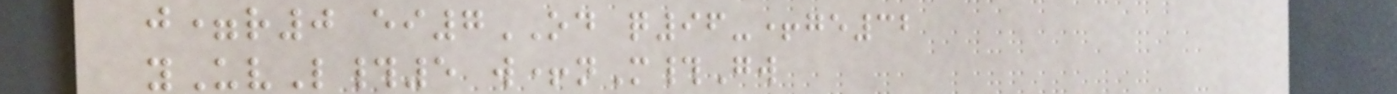j=r0 ei7OD q96-+ge32
yUvL#5 w+nM#Gw
